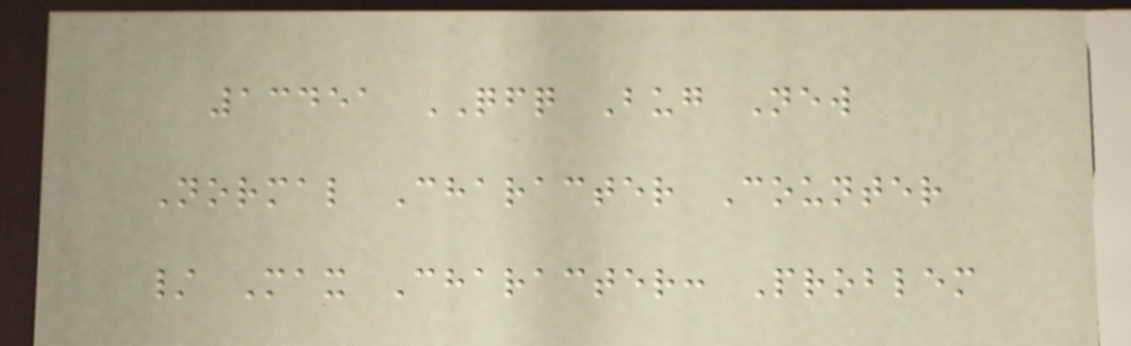13451 QFQ Bug New
Normal Character Counter
/ Max Character: Problem
